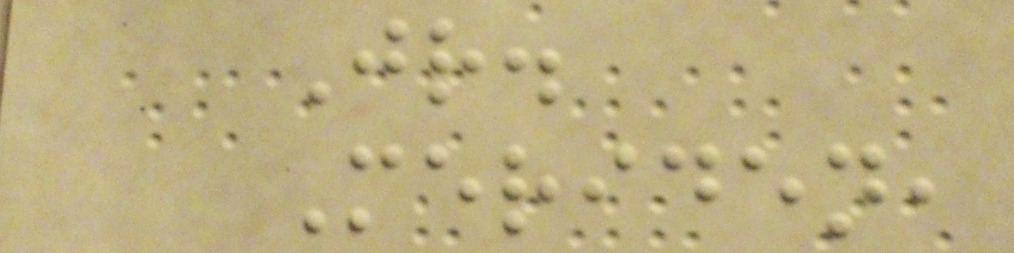Jr.
Meriden,
